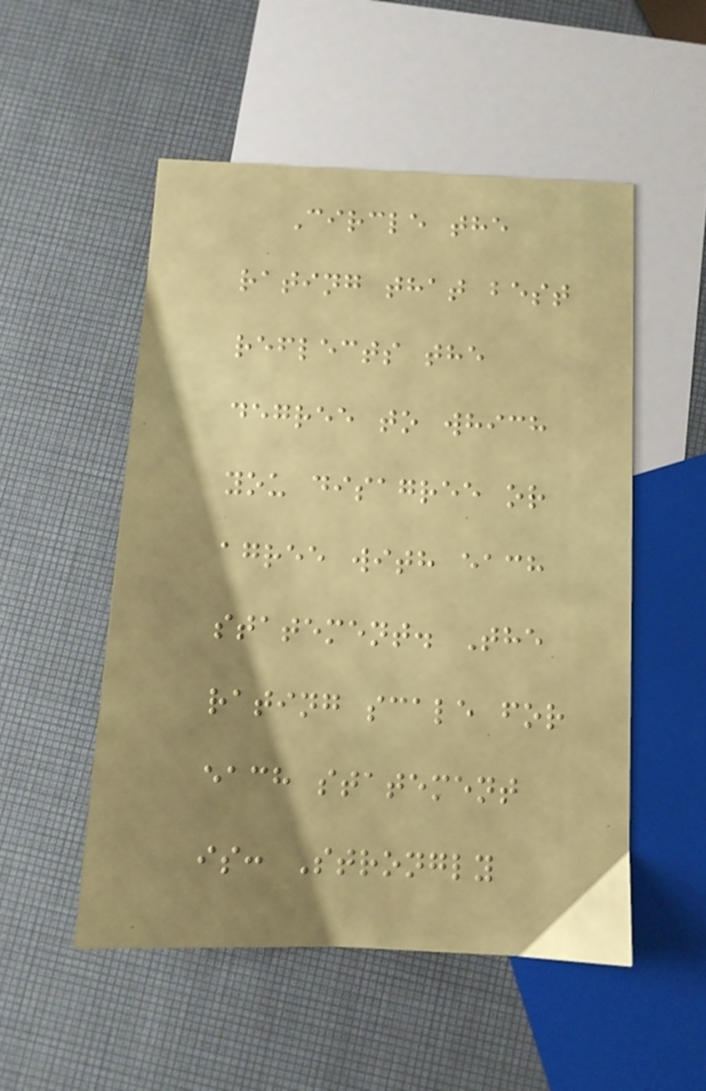Circle the
rating that best
reflects the
degree to which
you disagree or
agree with each
statement. The
rating scale for
each statement
is: Strongly
